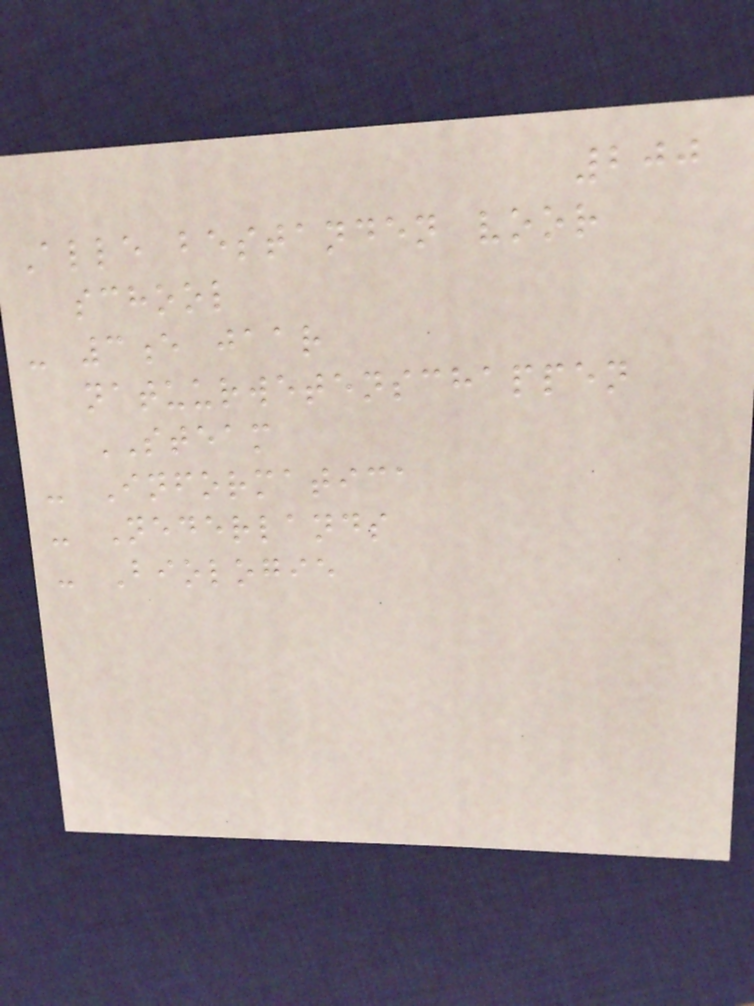200
Alle bestanden voor
school
- 3e jaar
natuurwetenschappen
STEAM
- Informatica
- Nederlands
- Biologie
